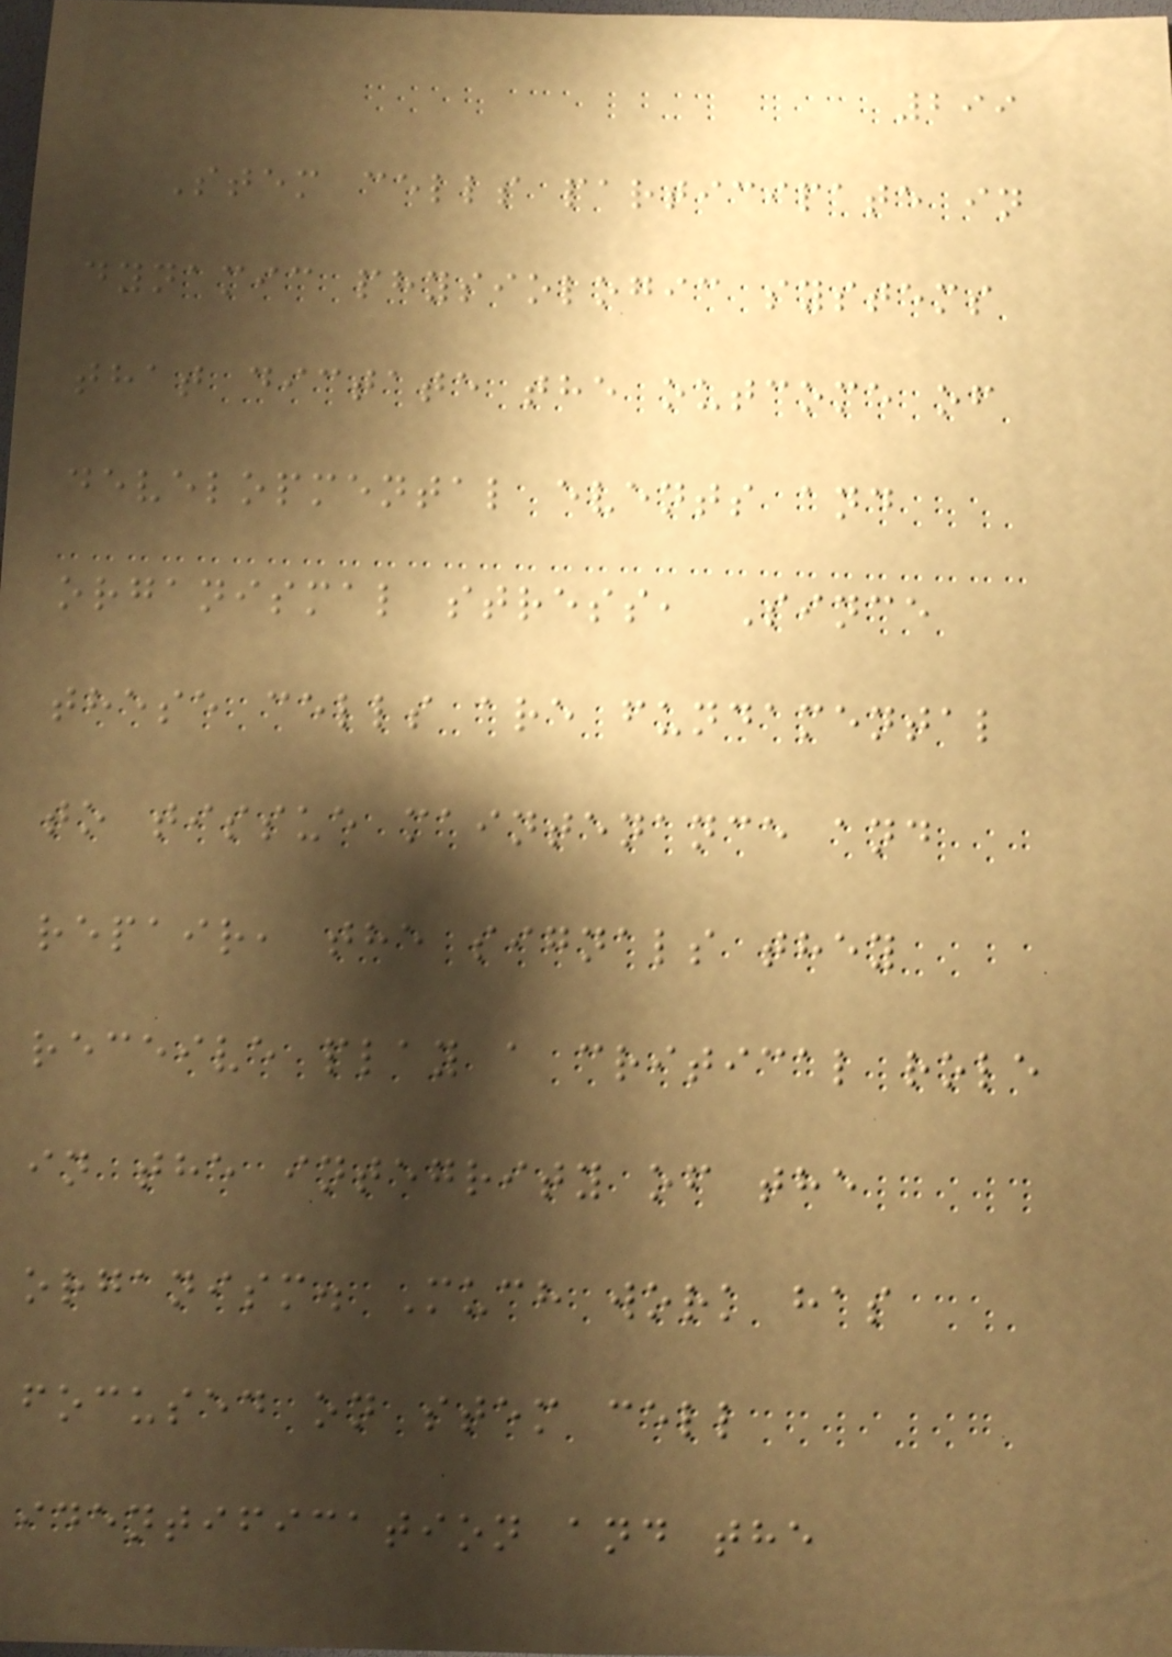299
Stem cells participate in
dynamic physiologic systems
that dictate the outcome of
developmental events and
organismal stress, Since
these cells are fundamental
to tissue maintenance and
repair, the signals they
receive play a critical role
in the integrity of the
organism. Much work has
focused on stem cell
identification and the
